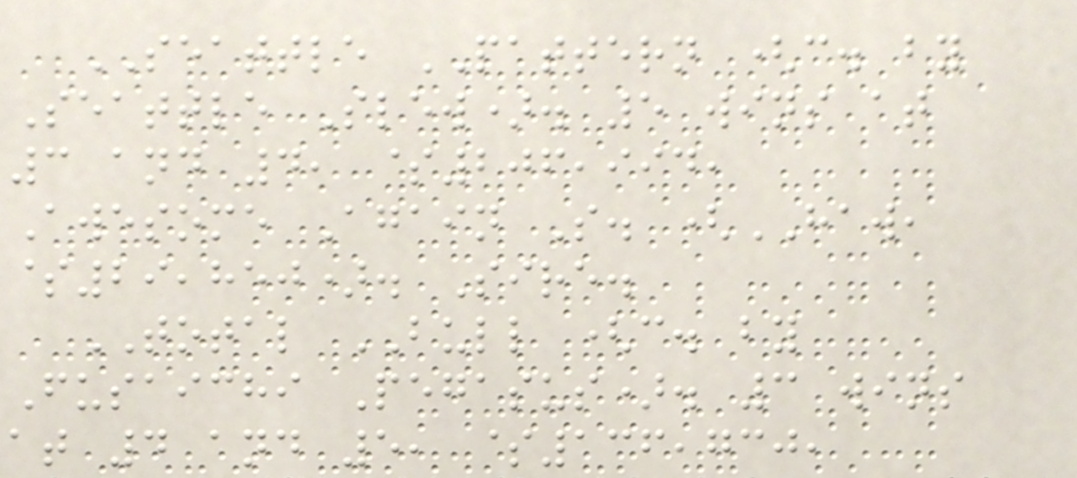SEATTLE PATTERN (c. by
Seattle Slew). 5 wins at
3 and 4, $206,994,
Awesome Again S. (HAW,
$29,850). Sire.
TOTAL BULL (c. by
Fusaichi Pegasus). 3 wins
at 4 and 5, $136,730,
